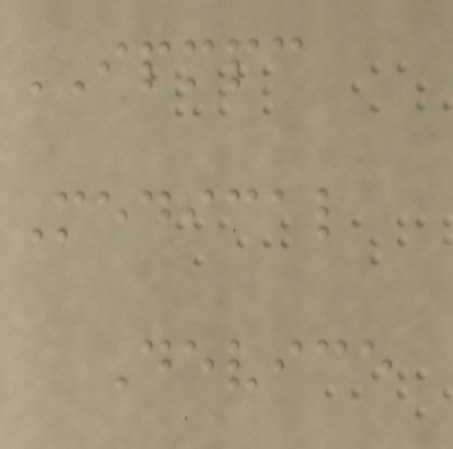IPMPC
Medical
Device
